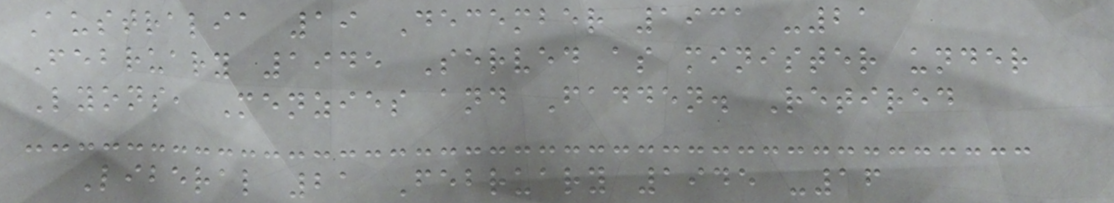Australia 19 December 1931 -21
February 1945 Served as minister under
Lyons, Menzies and Fadden. Retired
Liberal 21 February 1945 -16
